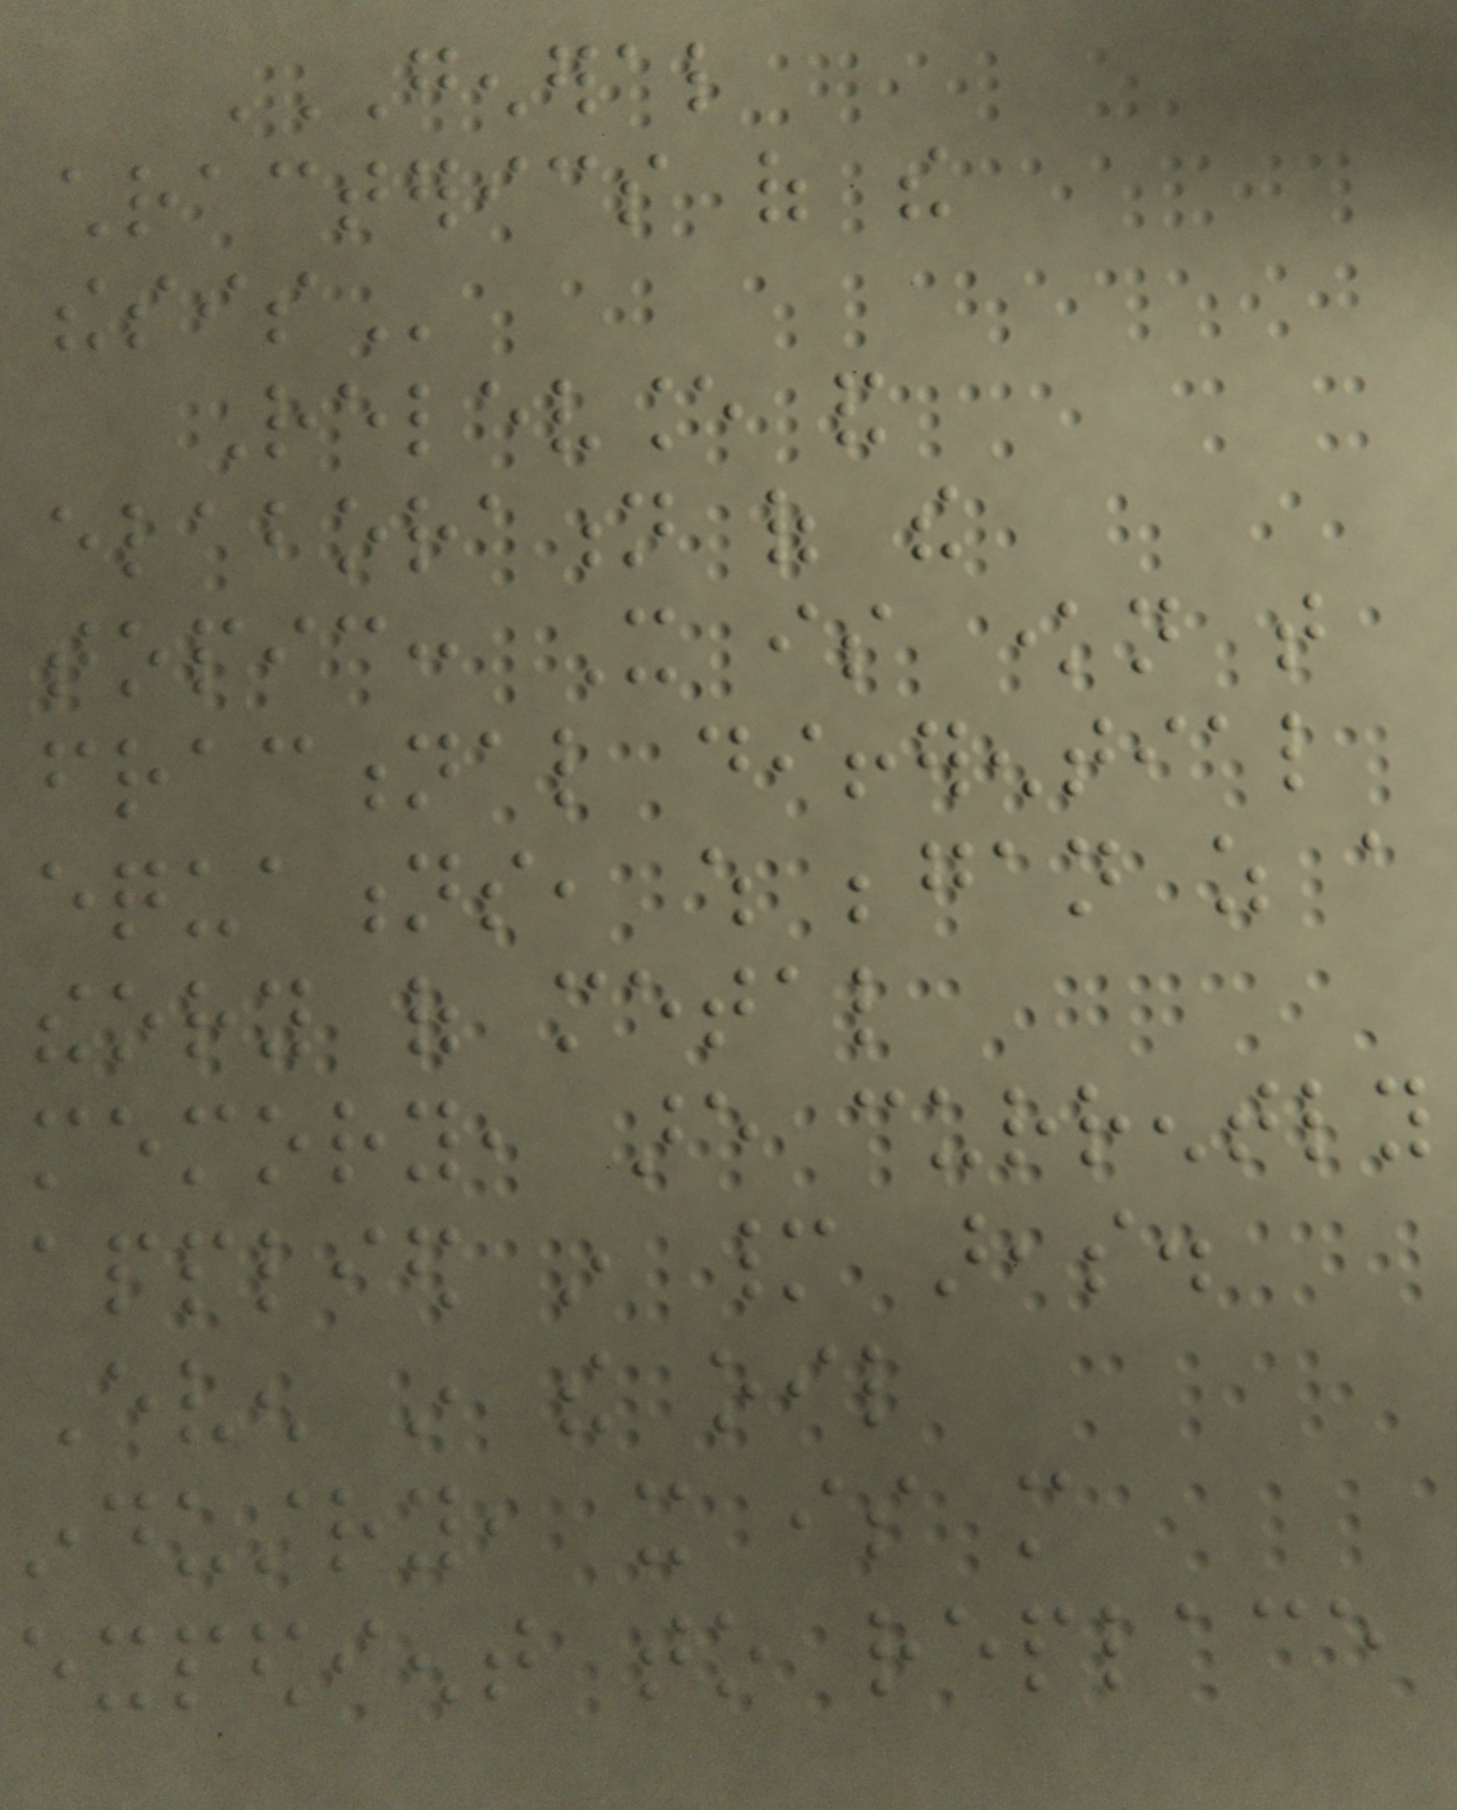GENERAL
CHRACTERICS OF THE
THESIS
Relevance and
elaboration of the
topic: It is known that
fractional differential
equations, which began as a
theory of metal
memory, are currently
applied in many areas.
Even in the oil
industry, it is more
expedient to replace
